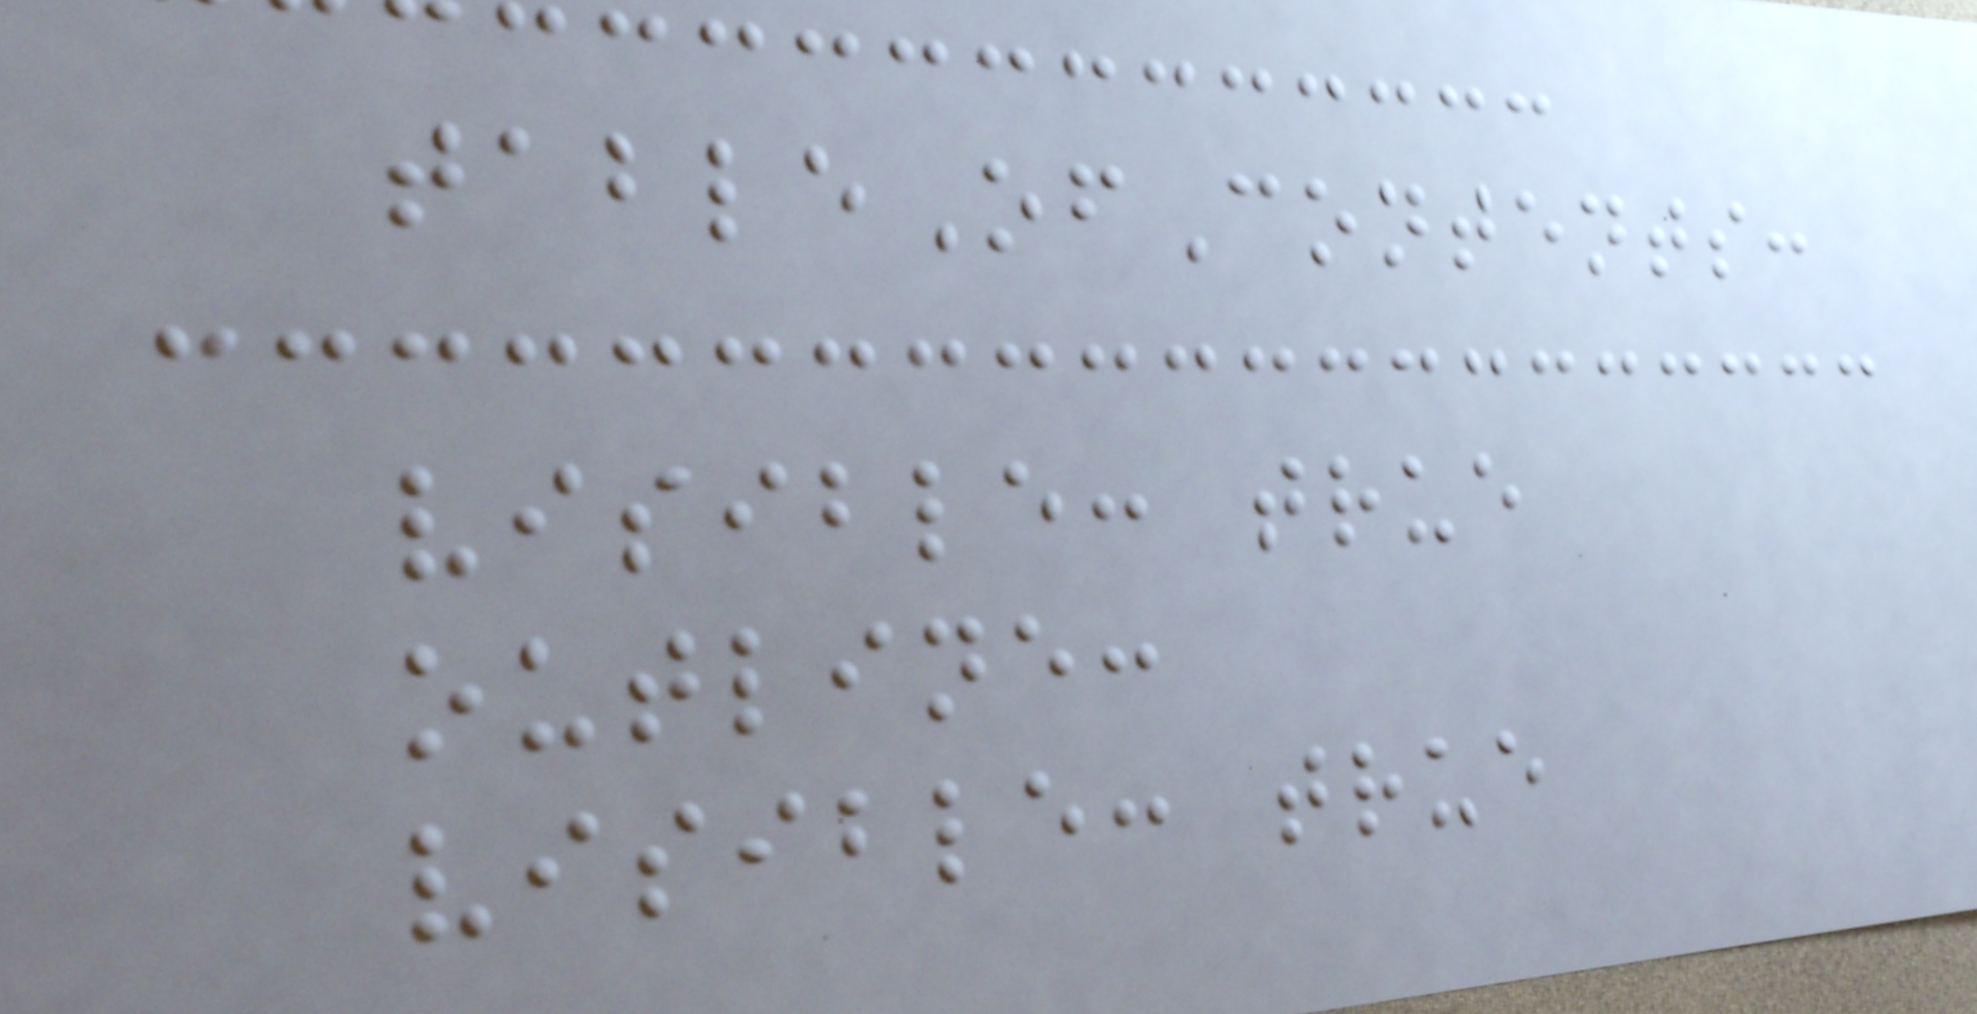tableOfContents:
visible: true
outline:
visible: true
